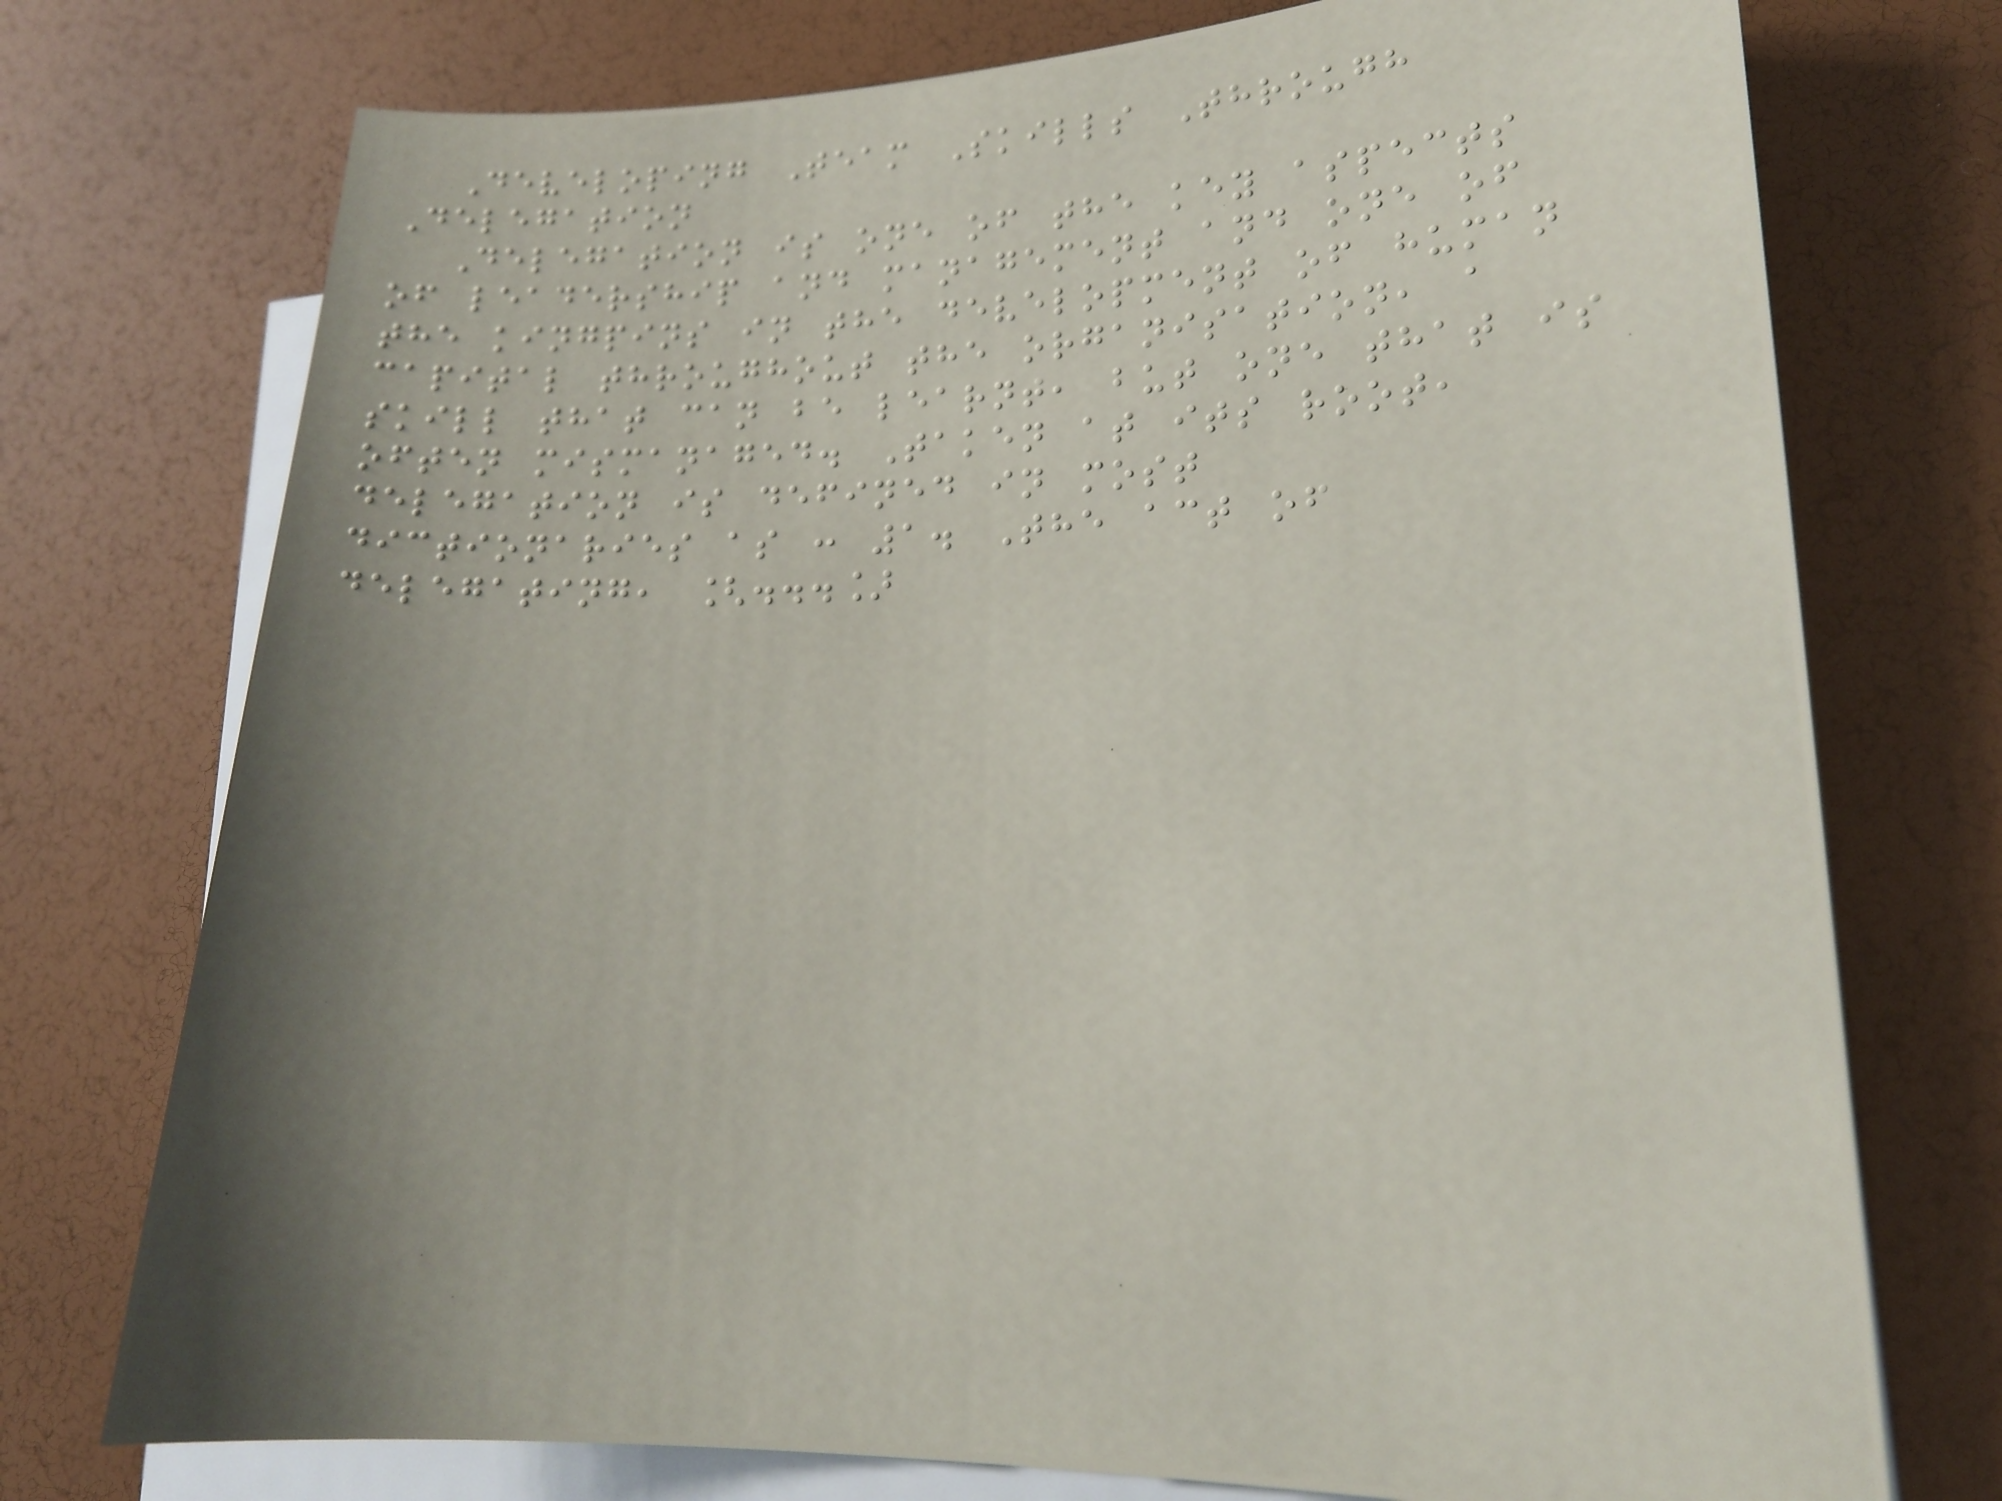Developing Team Skills Through
Delegation
Delegation is one of the key aspects
of leadership and management and one of
the kingpins in the development of human
capital throughout the organisation, a
skill that can be learnt, but one that is
often mismanaged. Taken at its root,
delegation is defined in most
dictionaries as : 1. The act of
delegating, [...]
